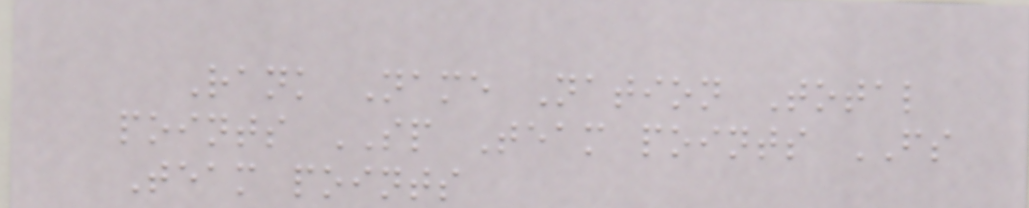Rank Name Nation Total
points SP Team points FS
Team points
